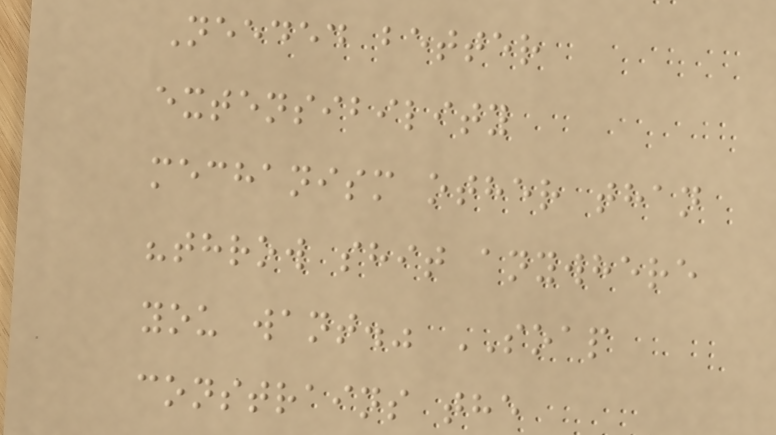Needed better
extensibility
mechanism other than
"throw shit anywhere
you want." SOAP
constrains the
